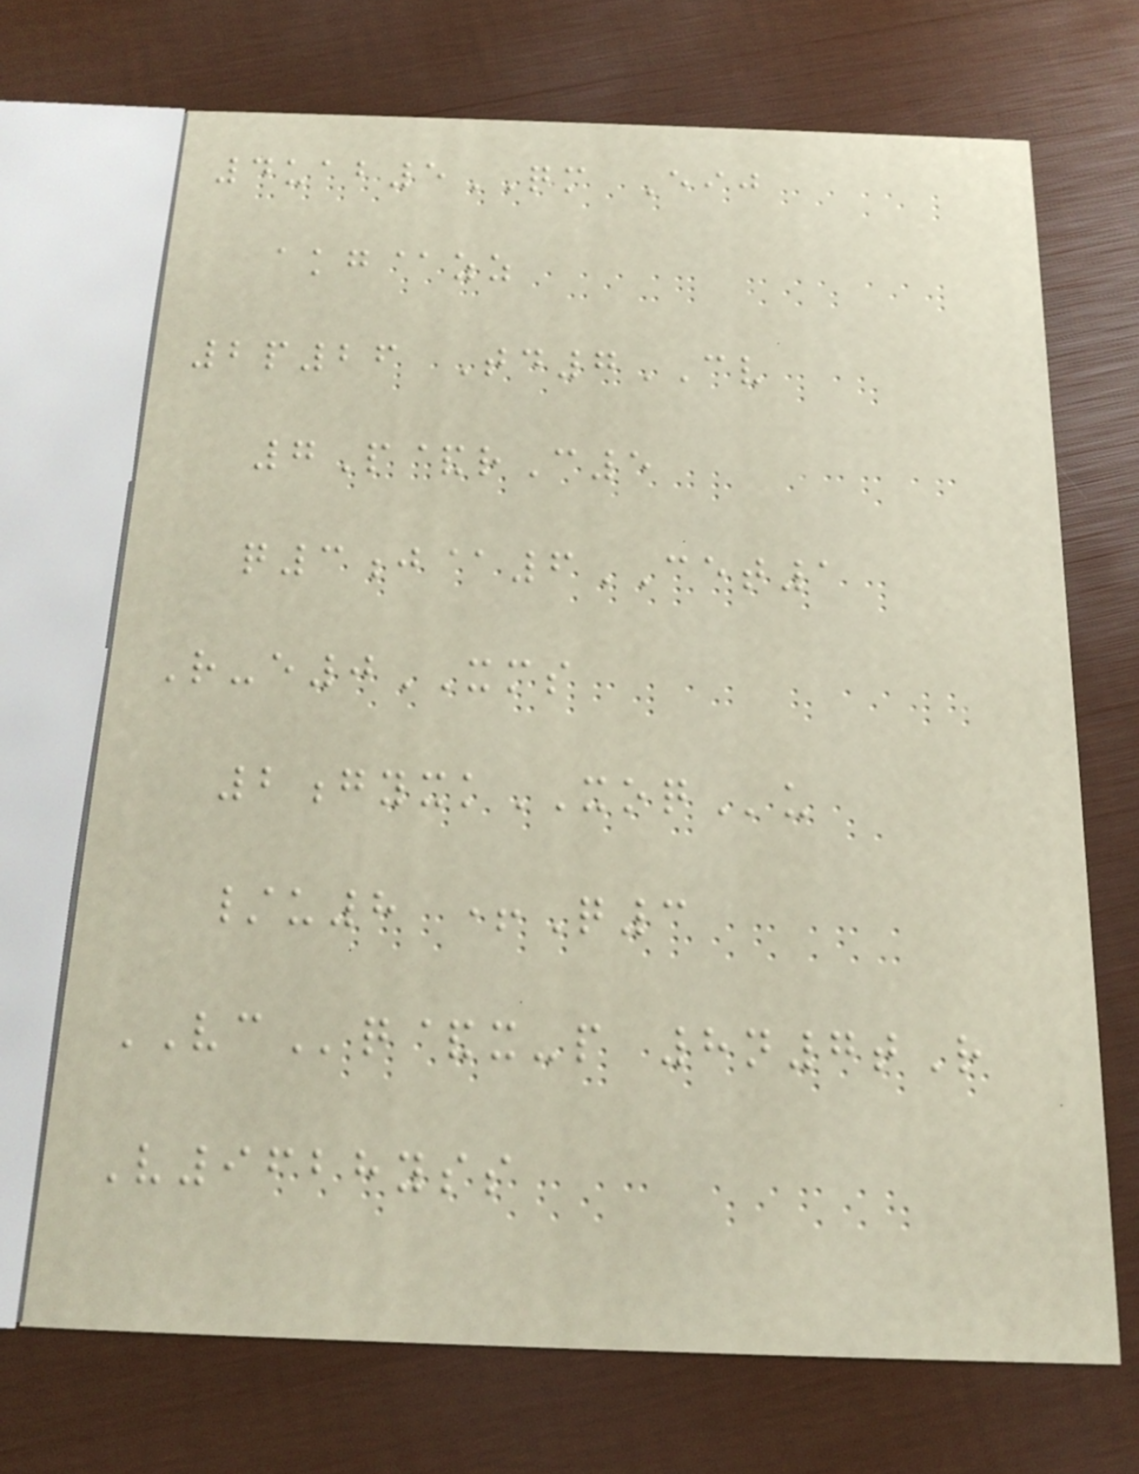4uab5QM Eij
akg@zz
2p26 Td7CV
7P&rC5
q3j@6CET1
R-e0XMS
2gyxkXOQu
/u8 +Q3
VCq&x-p 8n7tR
V9628yss
